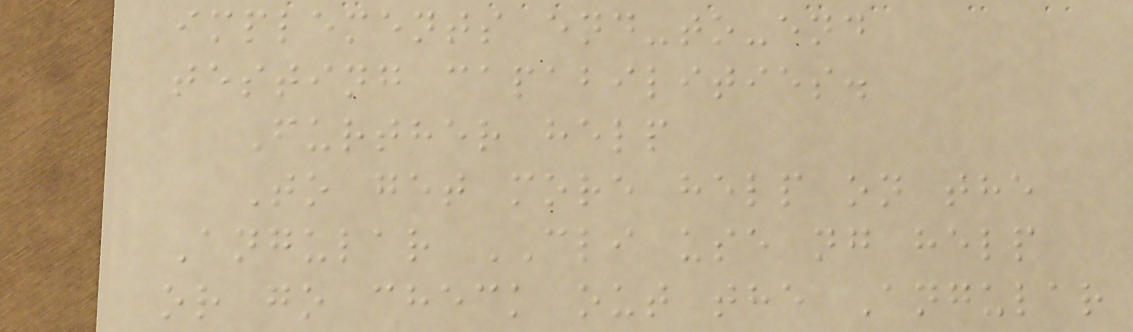implements end-to-end
testing capabilities.
Further help
To get more help on the
Angular CLI use ng help
or go check out the Angular
